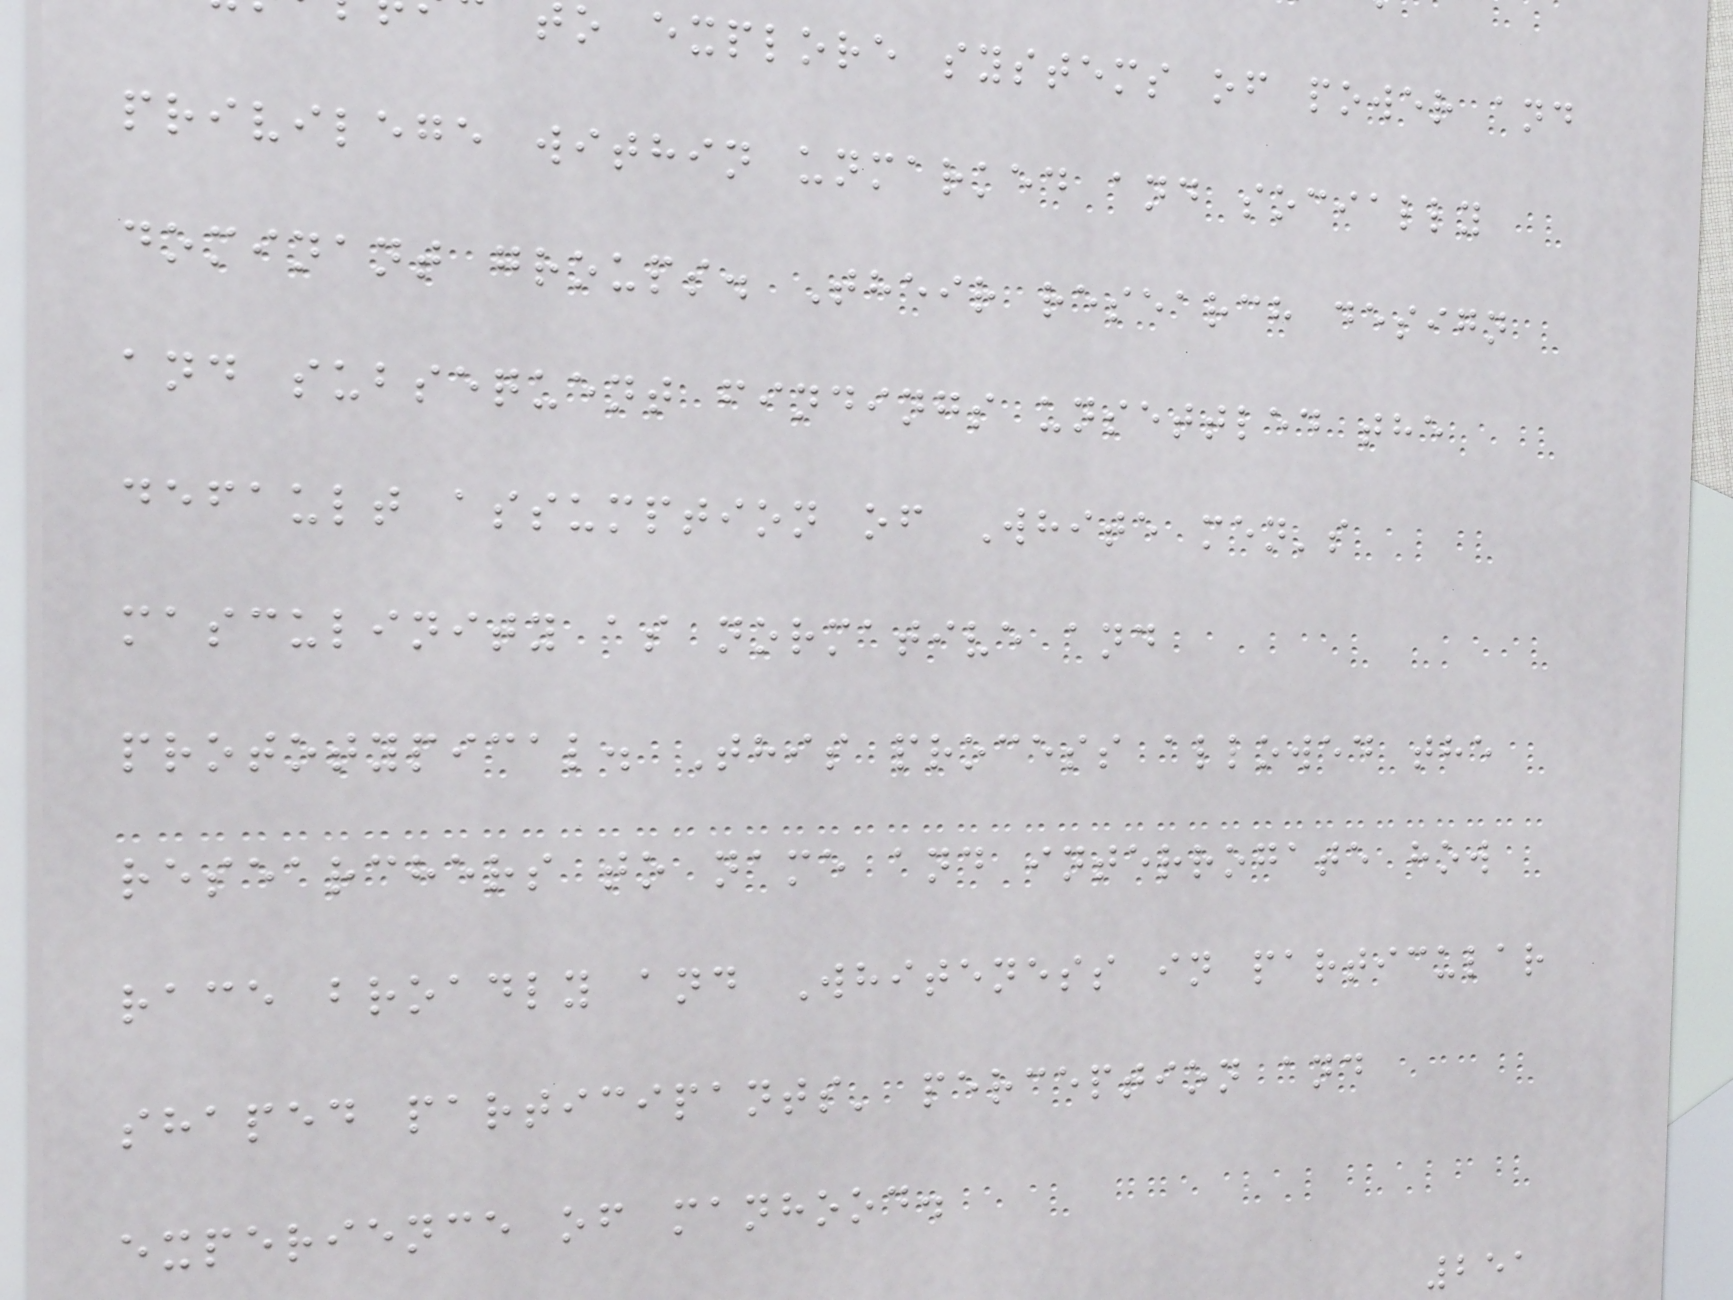o explore systems of power and
privilege within unmarked and socially
dominant groups. Their research design
and subsequent findings unsettled the
default assumption of White men's
masculinity as normative and
prototypical. This process allowed the
researchers to name and interrogate how
race broadly and Whiteness in particular
shaped participants' perception and
experience of manhood.
251
